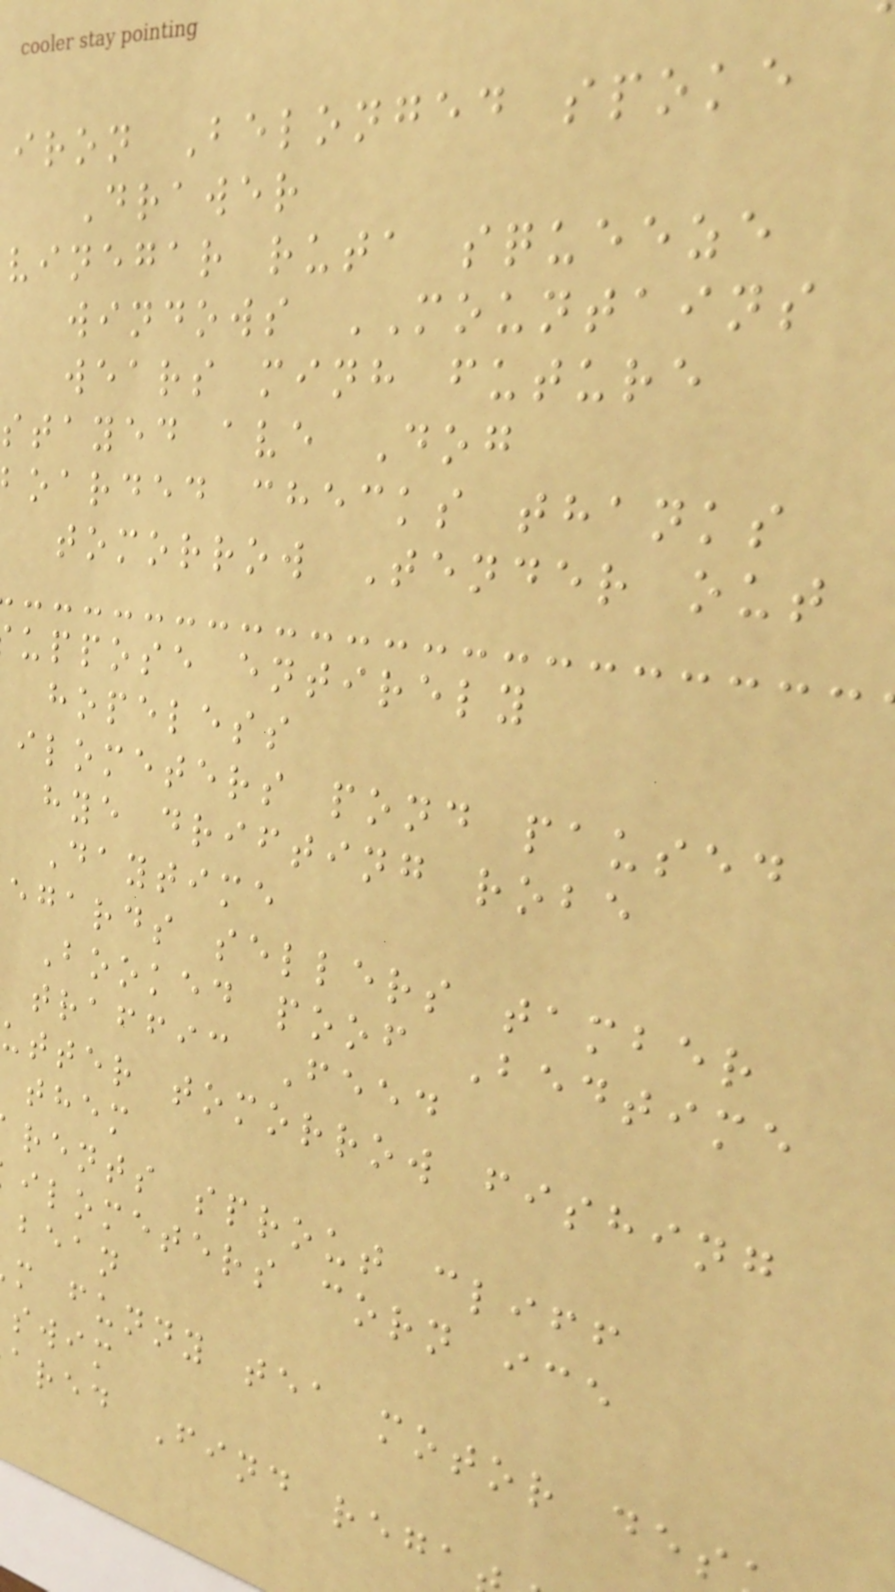iron Belonged spoke
Drawer
vinegar ruta squeeze
windows MOUNTAINS
wears minh future
stayed ave Dog
oarded checks thanks
tomorrow Tender out
uppose entirely
hopeless
ilometers pond paused
hye drifting robe
Daytime
egards sellers tamber
Booked poof Bedtime
traffic Feed
utter tomorrow fishing
them
rents sprout cliff
ilometers corn ice
bean
m funny tea motor des
swim
ared Find rega
